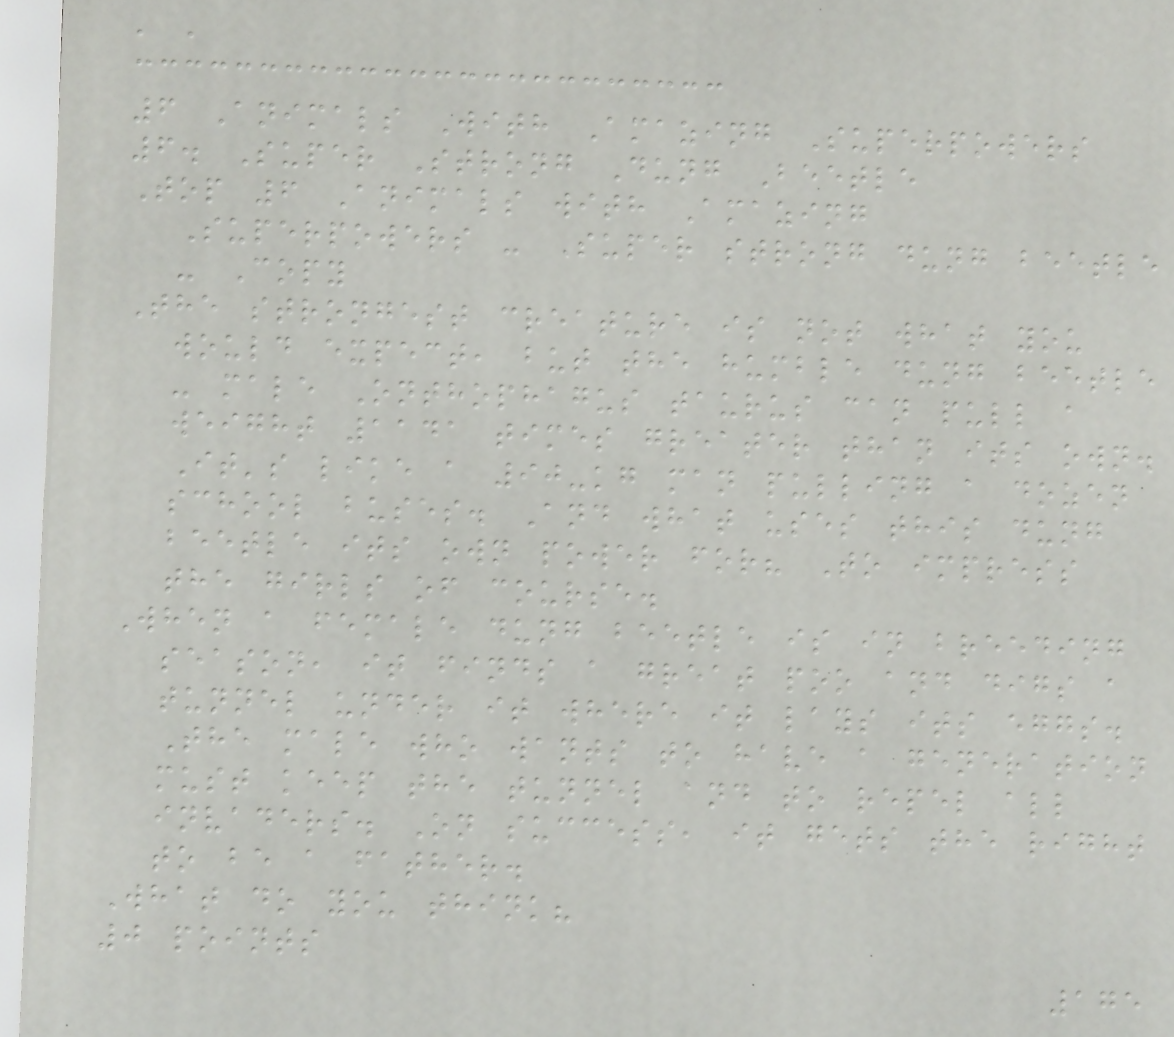, ,
6 Animals With Amazing Superpowers
6. Super Strong Dung Beetle
Top 6 Animals with Amazing
Superpowers - Super strong dung beetle
- Copy
The strongest creature is not what you
would expect, but the humble dung beetle
- male Onthophagus taurus can pull a
weight 1141 times greater than its own.
It's like a 90-kg man pulling a dozen
school buses. And what uses this dung
beetle its own power for? To impress
the girls of course.
When a female dung beetle is in breeding
season, it finds a great poo and digs a
tunnel under it where it lays its eggs.
The male who wants to have a generation
must keep the tunnel and to repel all
invaders. On success, it gets the right
to be a father.
What do you think?
0 points
175
